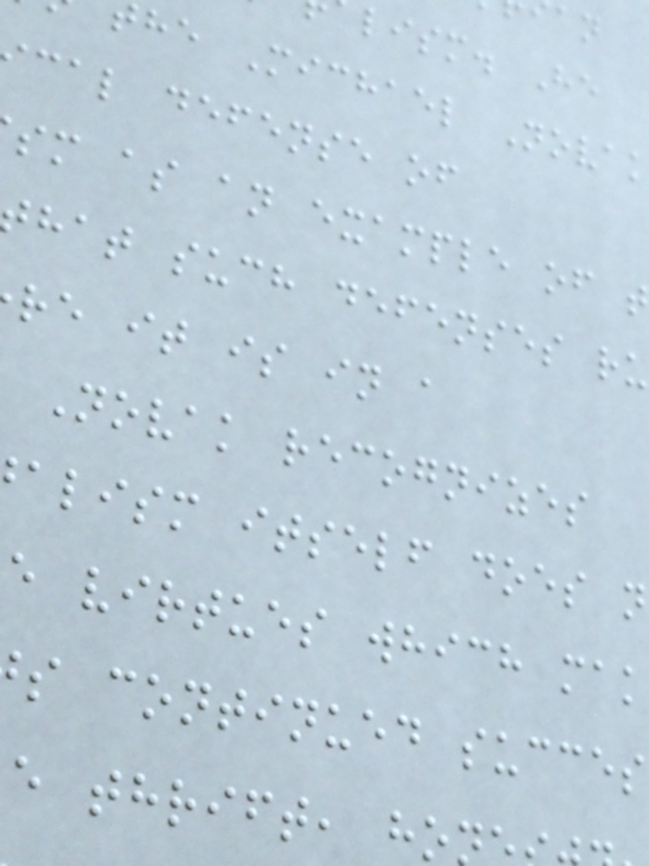lism. He
he Michael Novak
cal defense of
sm as an example of t
hat such defenses ru
re it is in a
Novak recognizes
alism itself does n
e virtues which mak
s continued succes
e thrift, ho
